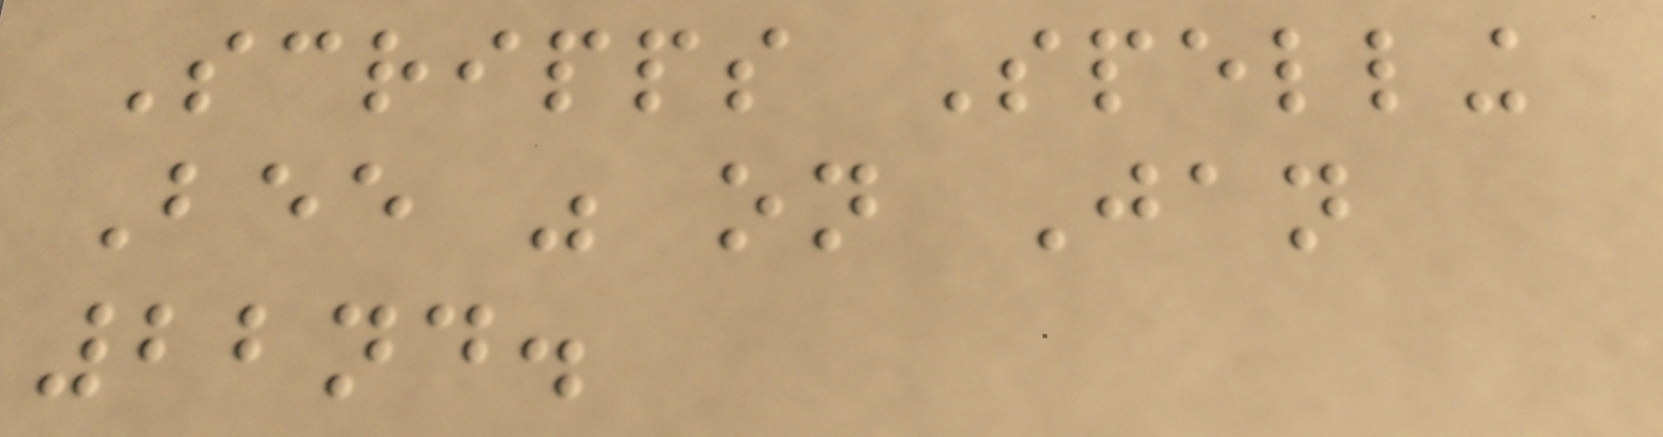Scripps Spelling
Bee was on Jan
22nd.
